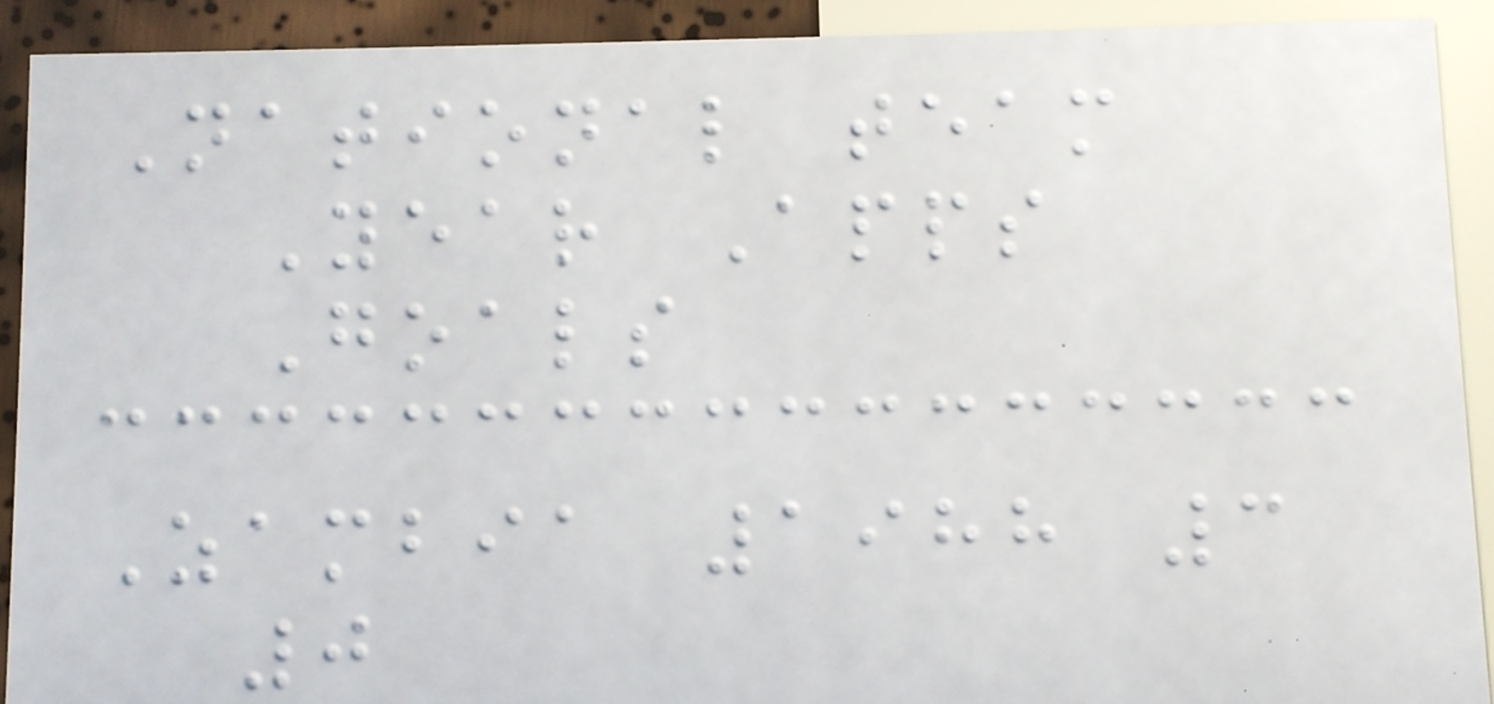National team
Year Apps
Goals
Zambia 1988 3
0
